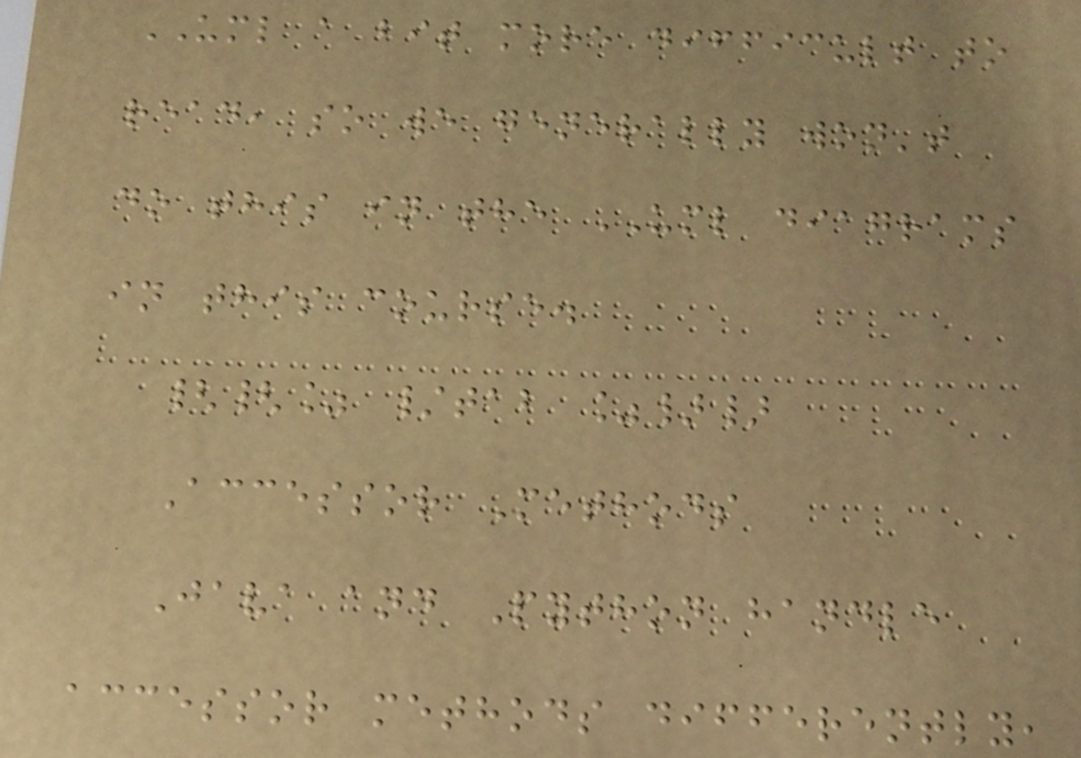UML a bit more difficult to
read, so we generally won't
do this in the UML diagrams
in this course.
{{% /tab %}}
Accessor Methods
Java and Python handle
accessor methods differently,
